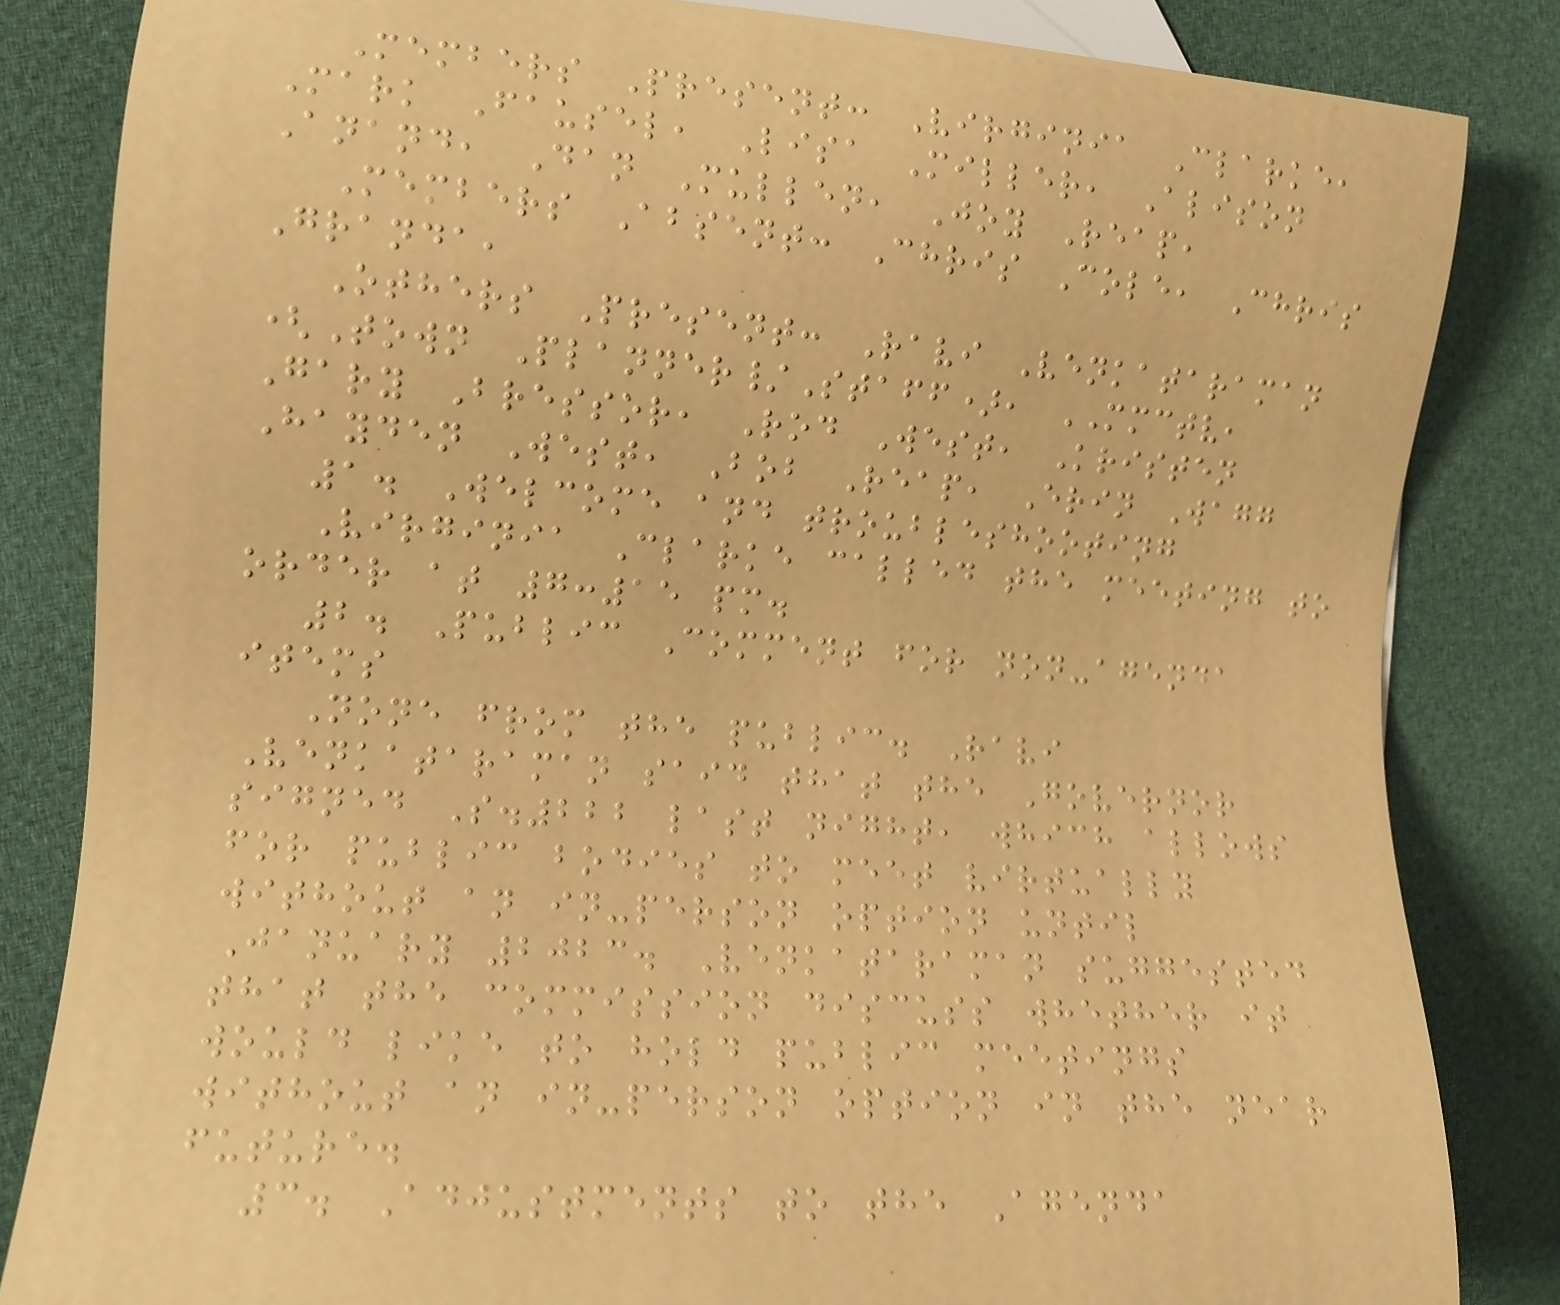Members Present: Virginia Clarke,
Mark Fausel, Lisa Miller, Alison
Anand, Dan Mullen, Joy Reap,
Members Absent: Chris Cole, Chris
Granda,
Others Present: Ravi Venkataraman
(Town Planner/Staff), MMCTV,
Gary Bressor, Rod West, Kristen
Hayden West, Bob Reap, Erin Wagg
1. Welcome and troubleshooting
Virginia Clarke called the meeting to
order at 7:15 pm.
2. Public Comment for non-agenda
items
None from the public. Ravi
Venkataraman said that the Governor
signed S.222 last night, which allows
for public bodies to meet virtually
without an in-person option until
January 2023. Venkataraman suggested
that the commission discuss whether it
would like to hold public meetings
without an in-person option in the near
future.
3. Adjustments to the Agenda
